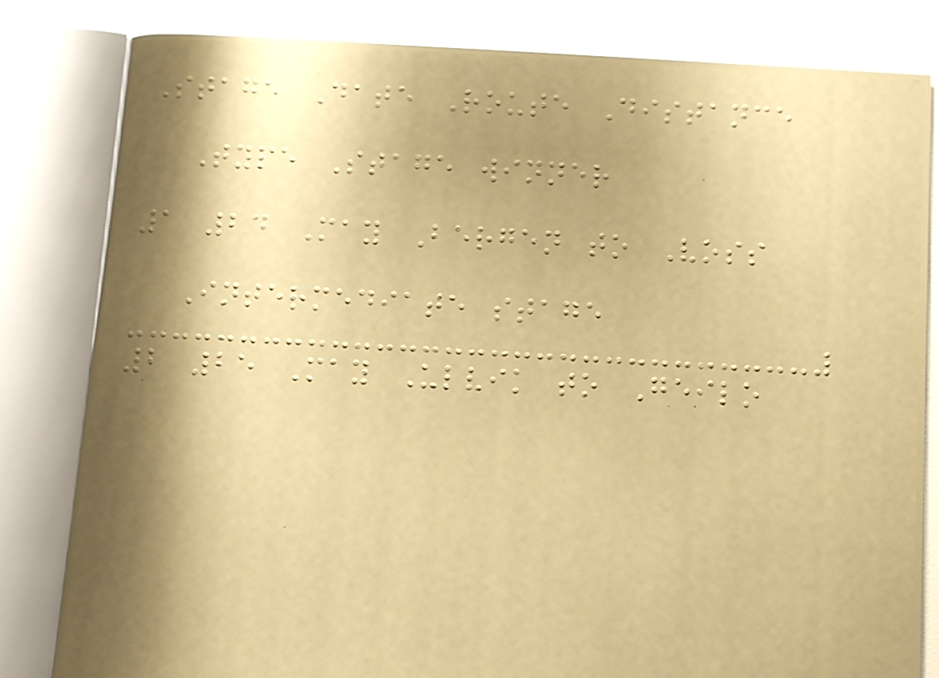Stage Date Route Distance
Type Stage winner
1 24 May Bergen to Voss
Intermediate stage
2 25 May Ulvik to Geilo
